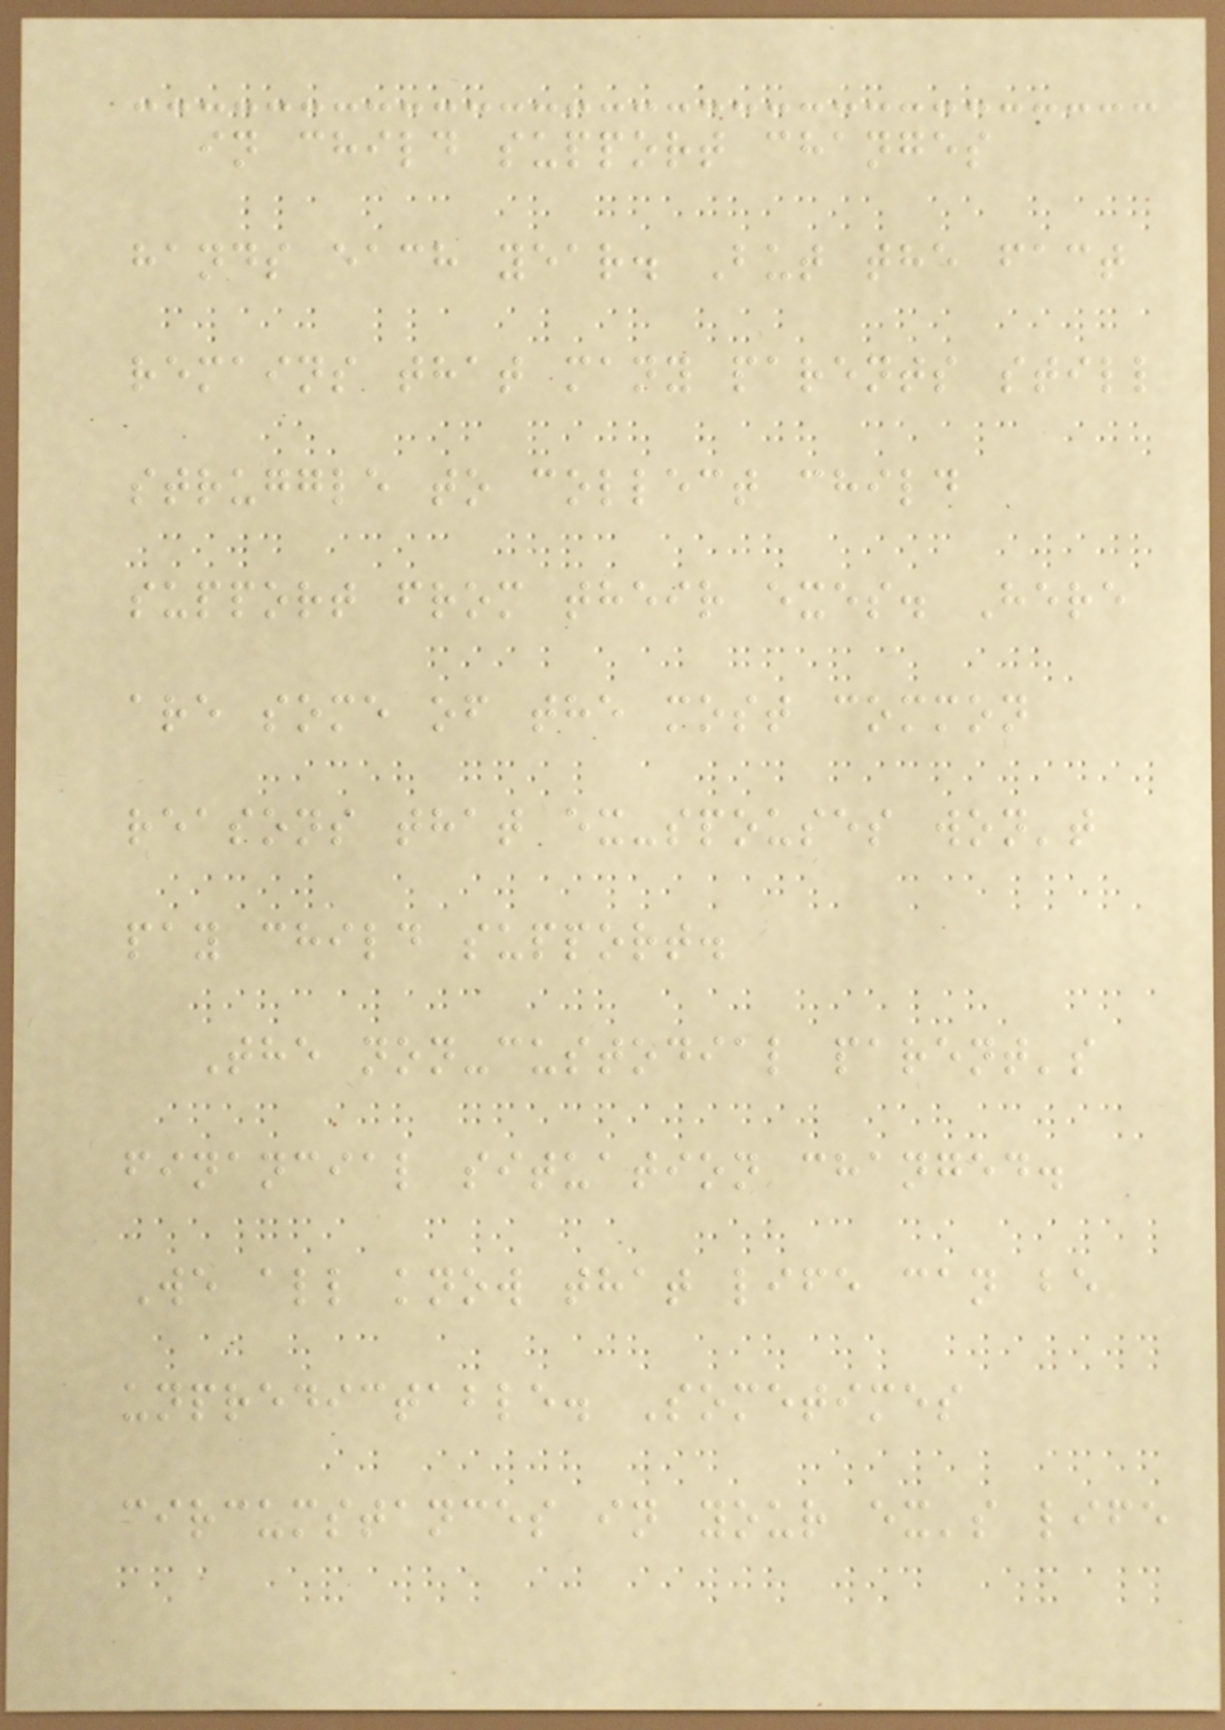in child support changes
hands each year. But the fact
remains that many parents still
struggle to collect child
support from their exes. Here
are some of the most common
reasons that ex-spouses won't
pay child support.
The non-custodial parent's
financial situation changed.
We all know that life can be
unpredictable. Sometimes
circumstances in your ex's life
